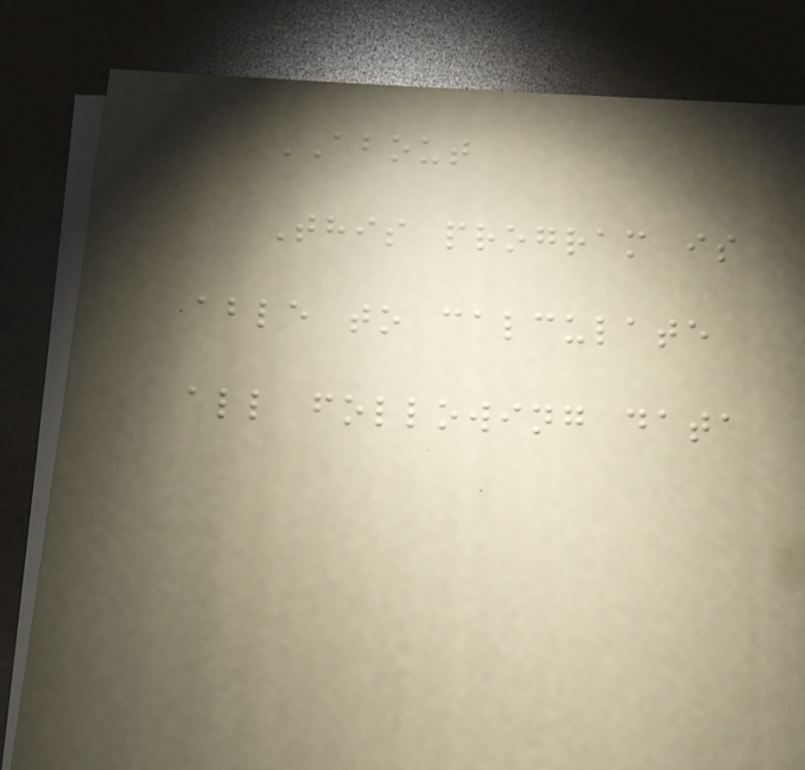ABOUT
This program is
able to calculate
all following data
